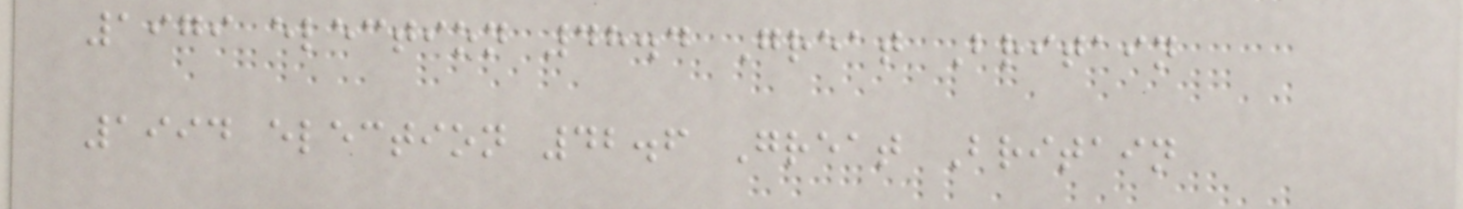1979 election 48.4 Great Britain
1994 election 42.6 Great Britain
